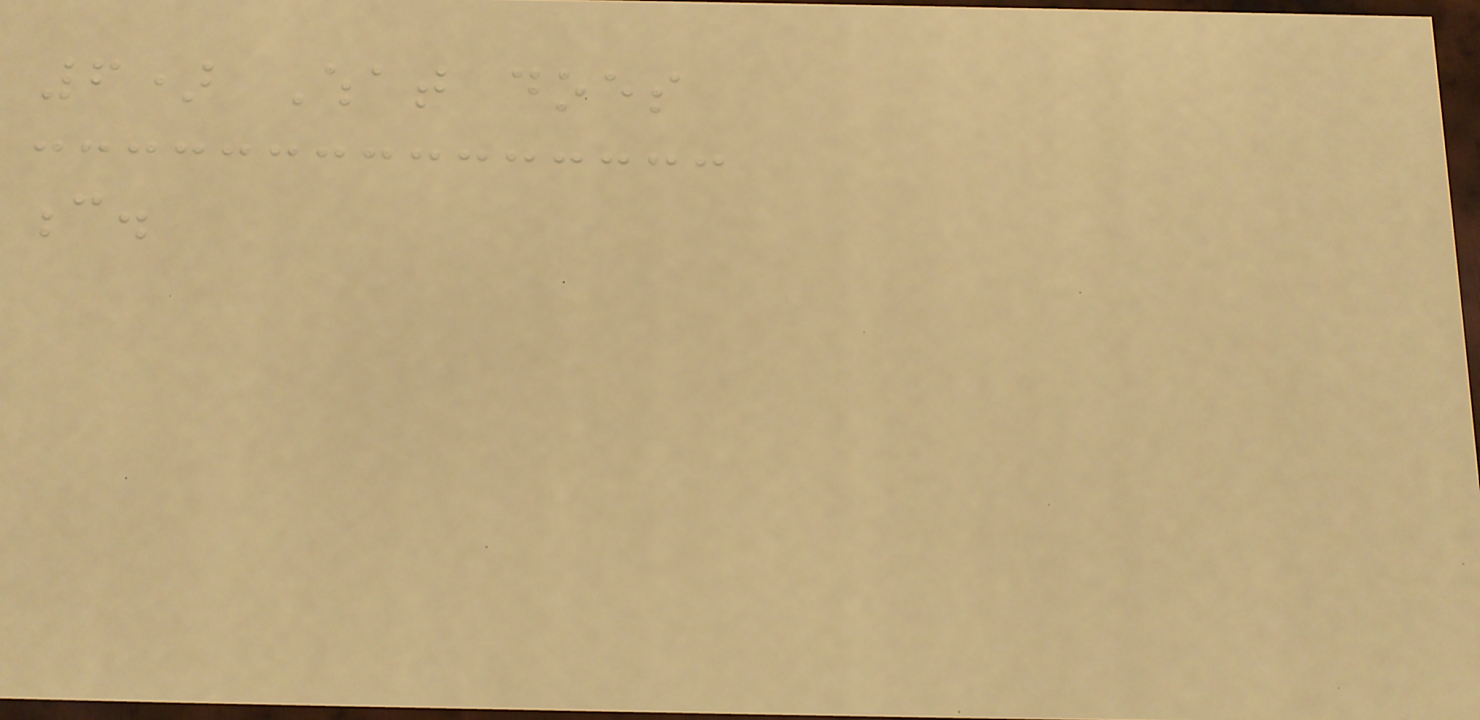6) What does
c.
